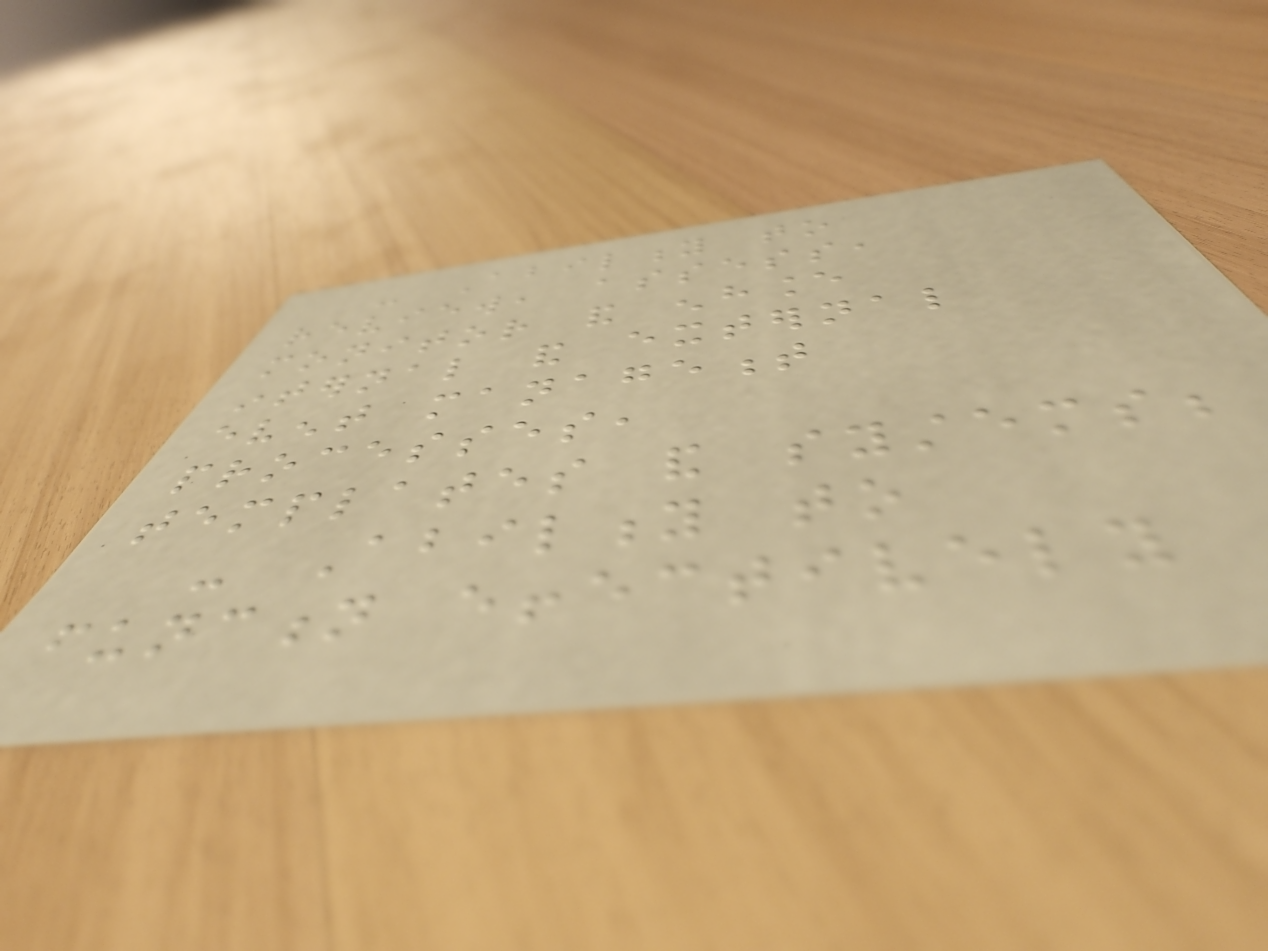- Ability to
review, assess,
monitor and enhance
internal and external
event management
processes,
templates and systems;
- Ability to
function effectively
